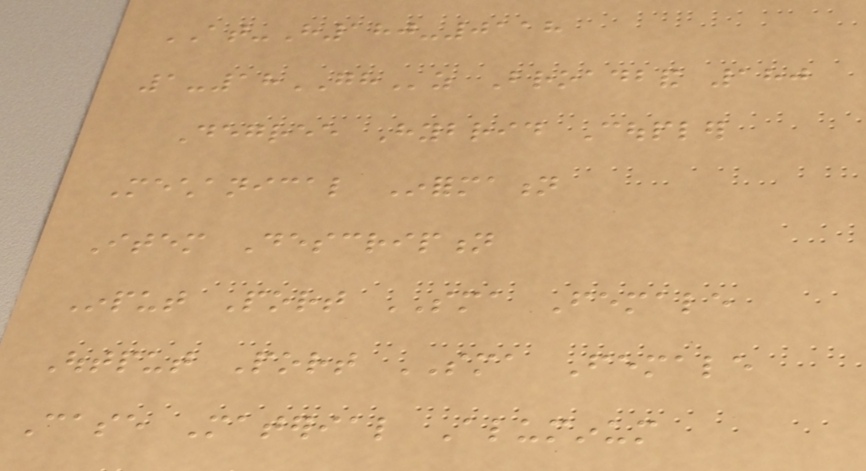AT-H180-0118
1-18GHz Broadband 180
Degree Hybrid Coupler
Mechanical Information
Item Description
Input Port SMA Female
Output Port SMA Female
Case Material Aluminum
